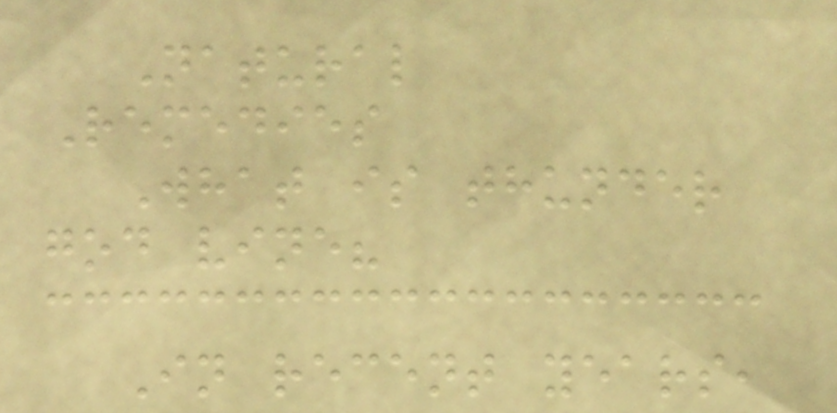Natural
Remedies
What is thunder
god vine?
In recent years,
